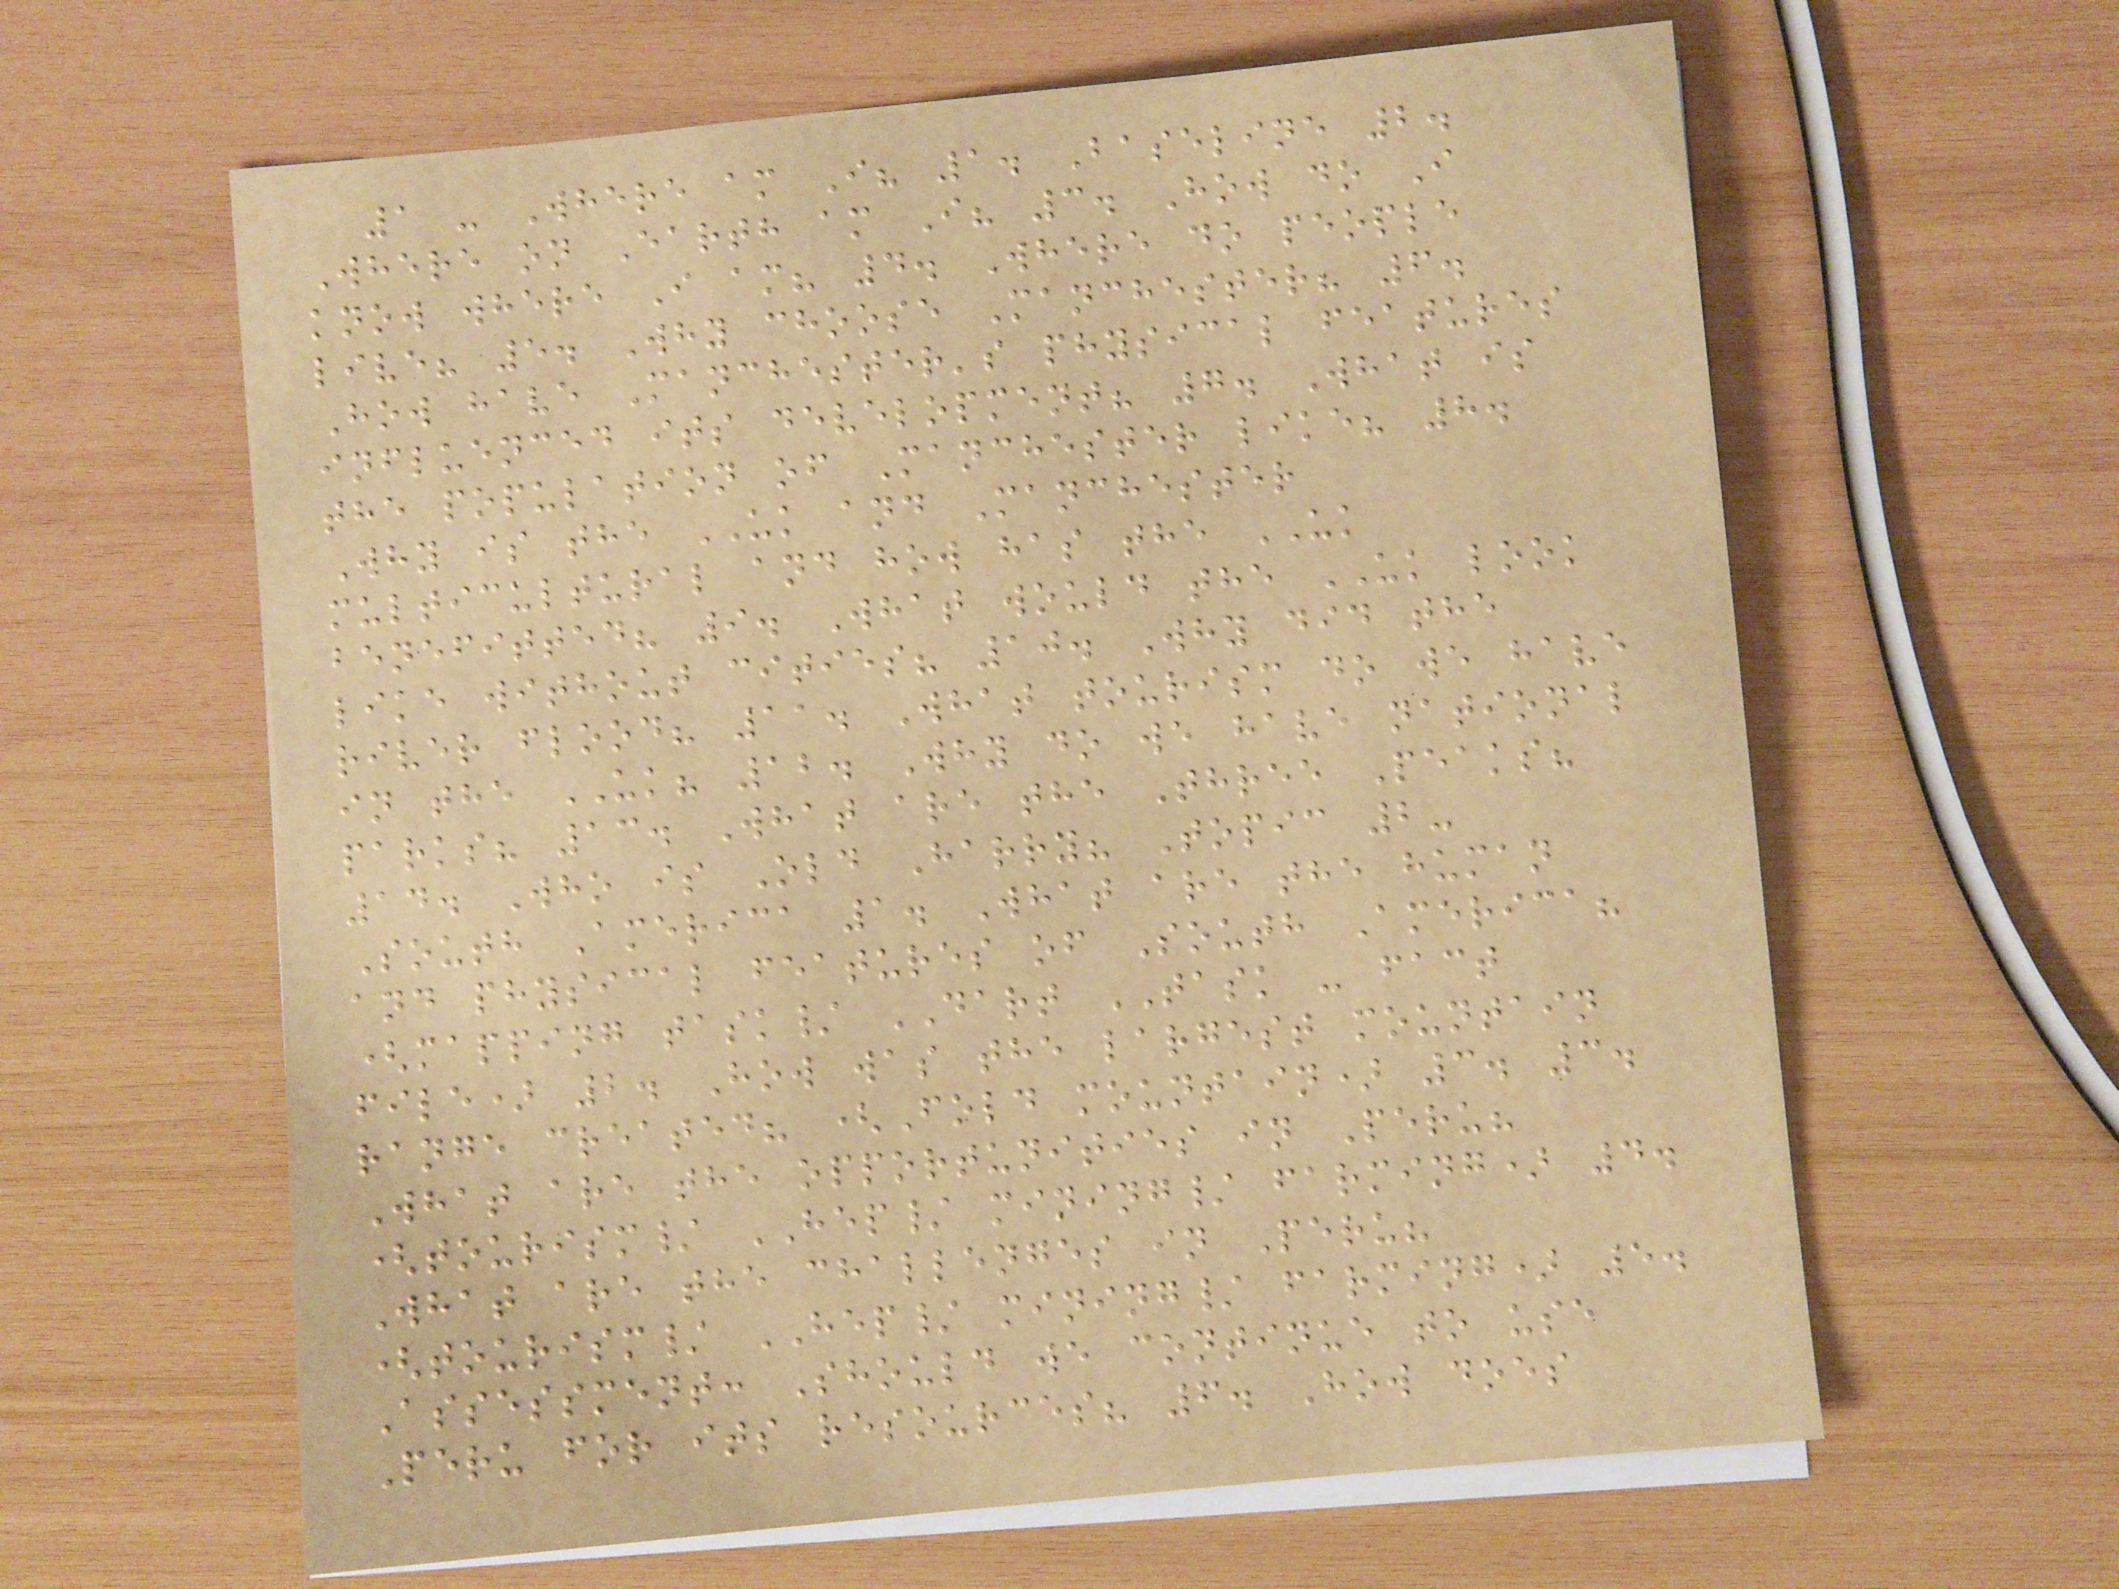1 - Where am I? 1. Baseline 2.
Where on Earth am I? 3. How do I
know where I am? 4. Where do people
live? 5. Why choose Manchester? 6.
How have Manchester's physical features
influenced its development? 7. What is
the population of Manchester like? 8.
Why is the UK and Manchester
multicultural and how has the UK
benefitted? 9. What would the UK look
like without cities? 10. Why did the
river flood? 11. What tourism do we have
in the UK? 12. Why do we have national
parks? 13. What are the Three Peaks?
14. Who is Old Harry? Topic 2-
South America 1. What are the human
and physical features of South America?
(mapping task/ DART TASK - fact
file) 2. How was the largest mountain
range created? (Fold mountain) 3. 3.
What are the opportunities in Peru?
(tourism/ HEP/ mining/ farming) 4.
What are the challenges in Peru?
(tourism/ HEP/ mining/ farming) 5.
Assessment: Should we continue to use
Peru for its resources? 6. How does
